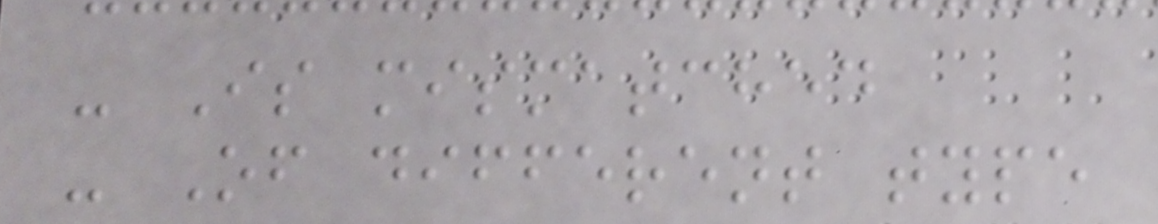- Is mismatched
- Of different type
